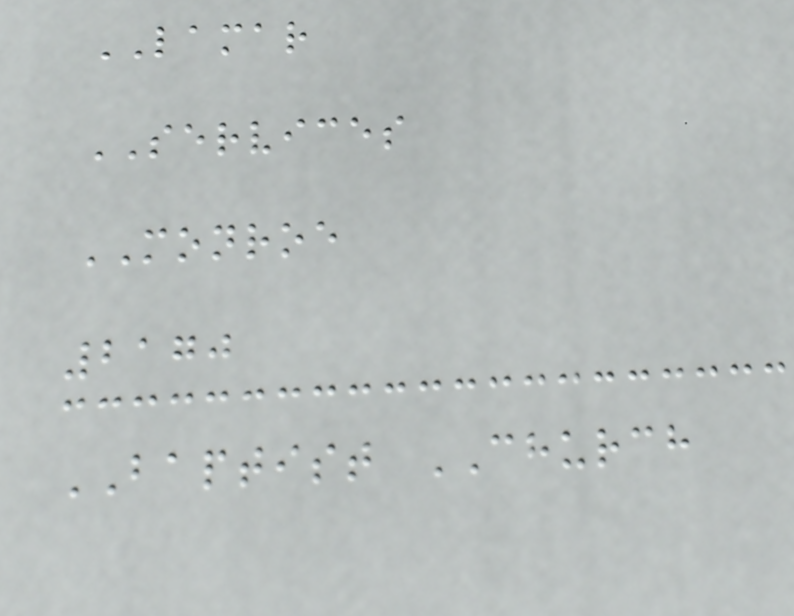LAMAR
SERVICES
MONROE
2170
BAPTIST CHURCH
